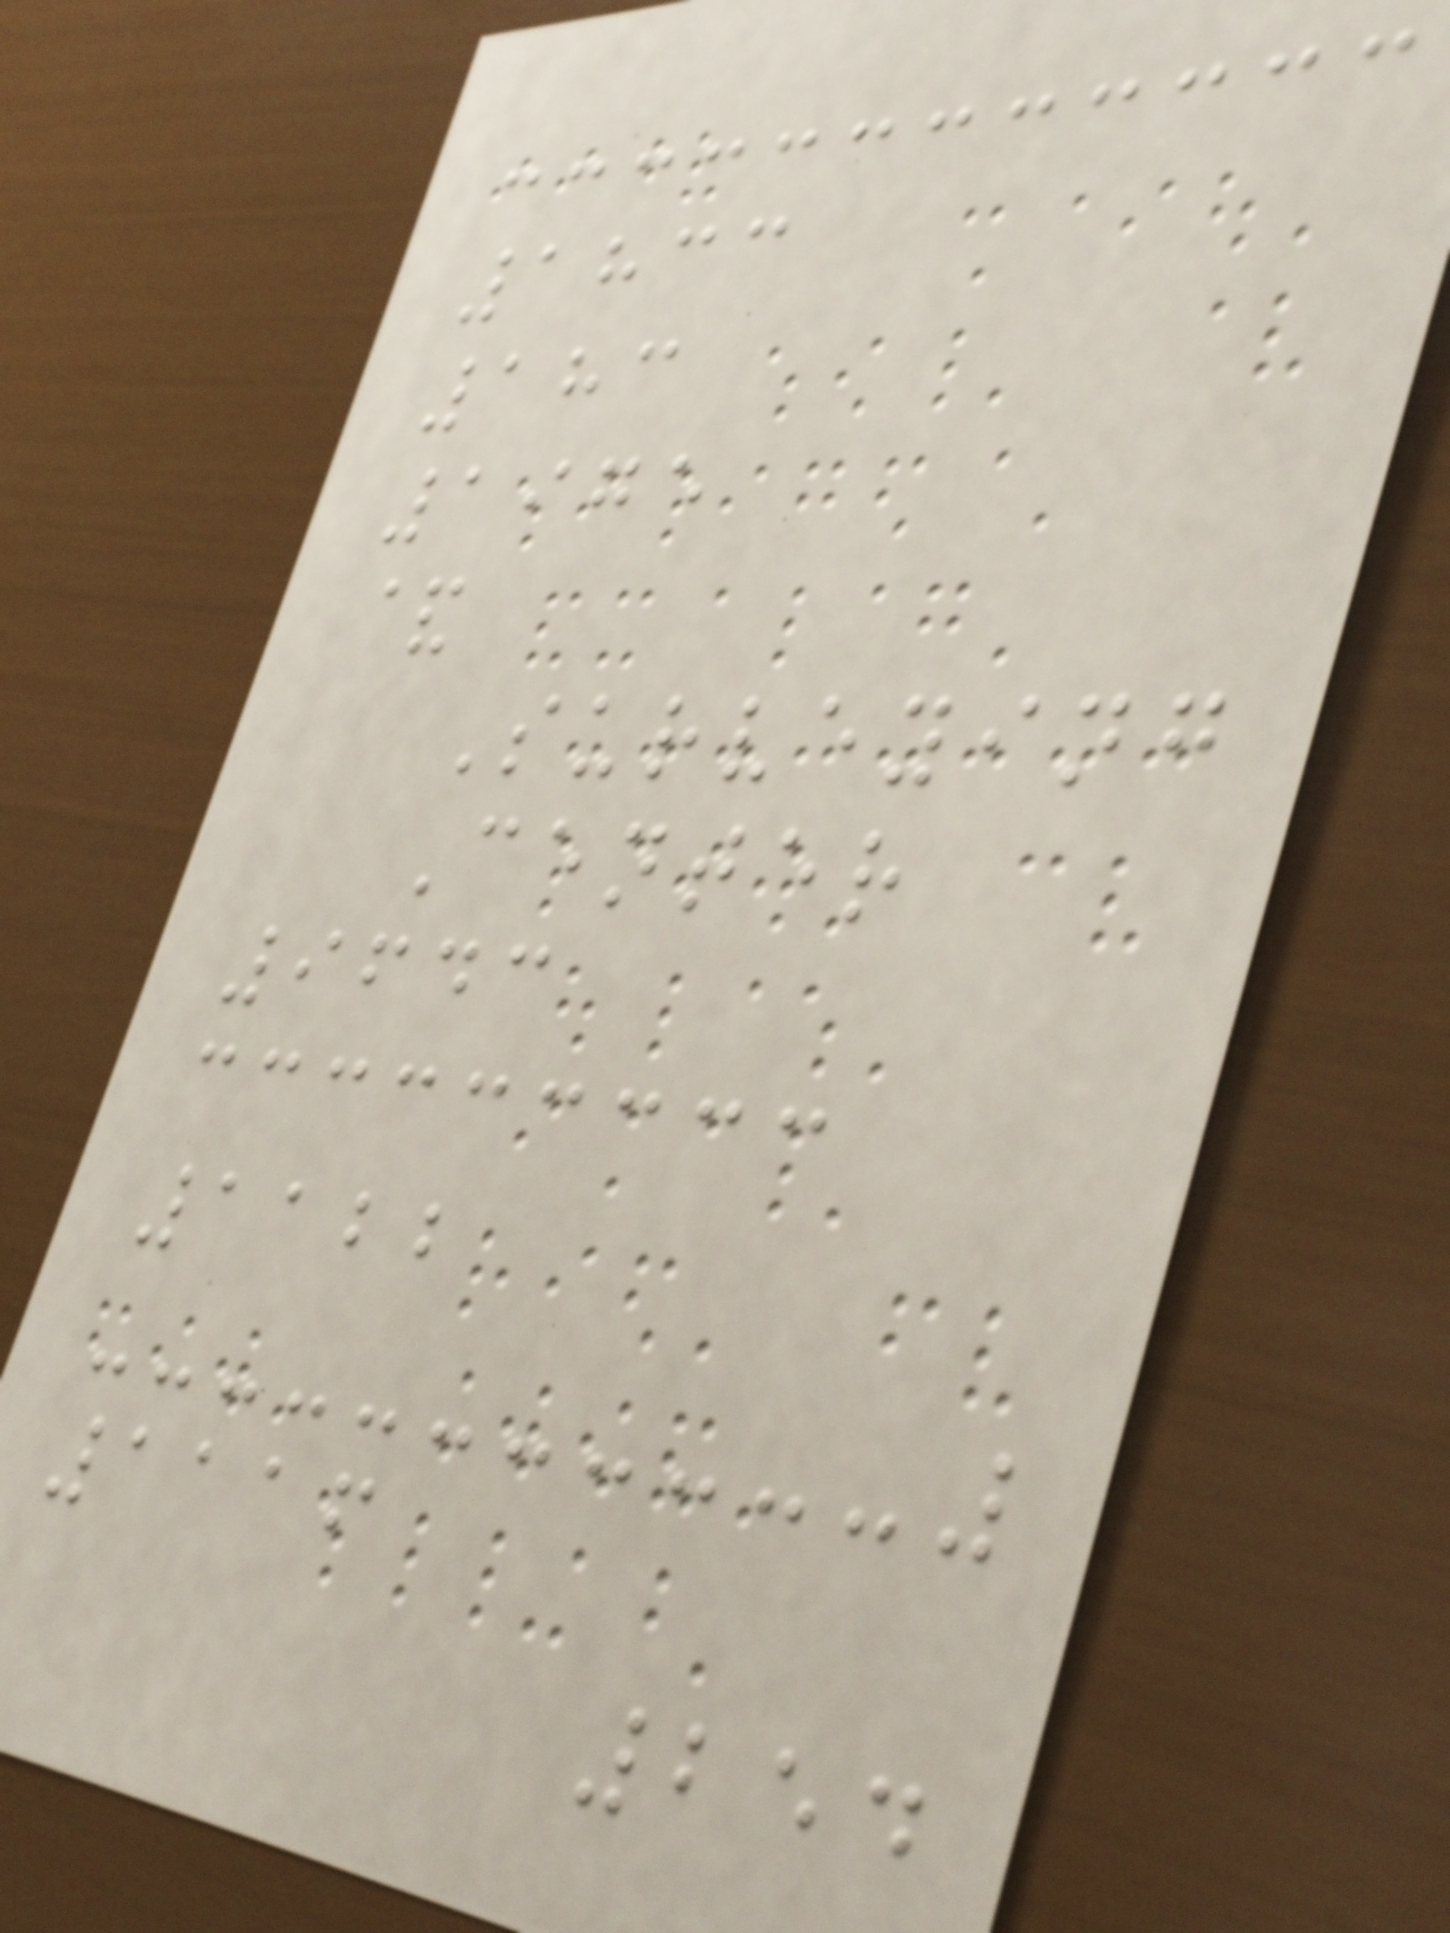1833
183
1975
&
Surveying
Center
9643
1122
1116
254
